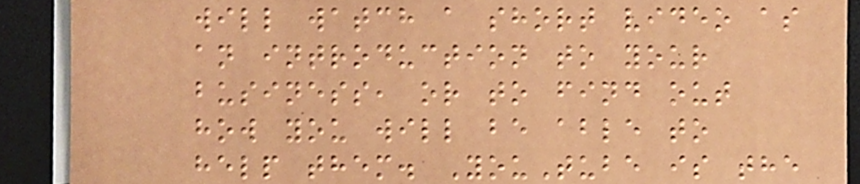will watch a short video as
an introduction to your
business, or to find out
how you will be able to
help them. YouTube is the
